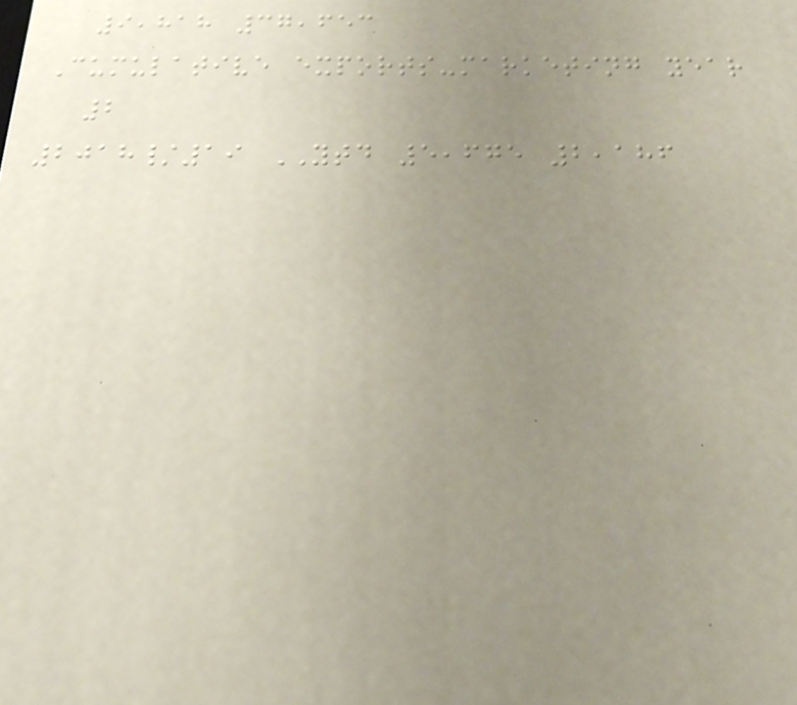9,818 37,653
Cumulative exports-marketing year
2
2018/19 YTD 5,675 2,186
